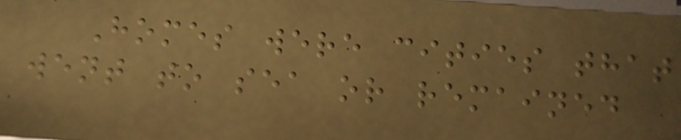Homes were cities that
went to sea or remained
